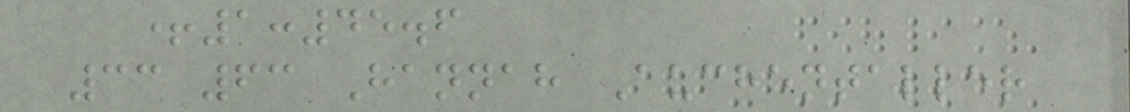+1:45.6
33 63 Hannah Auchentaller
